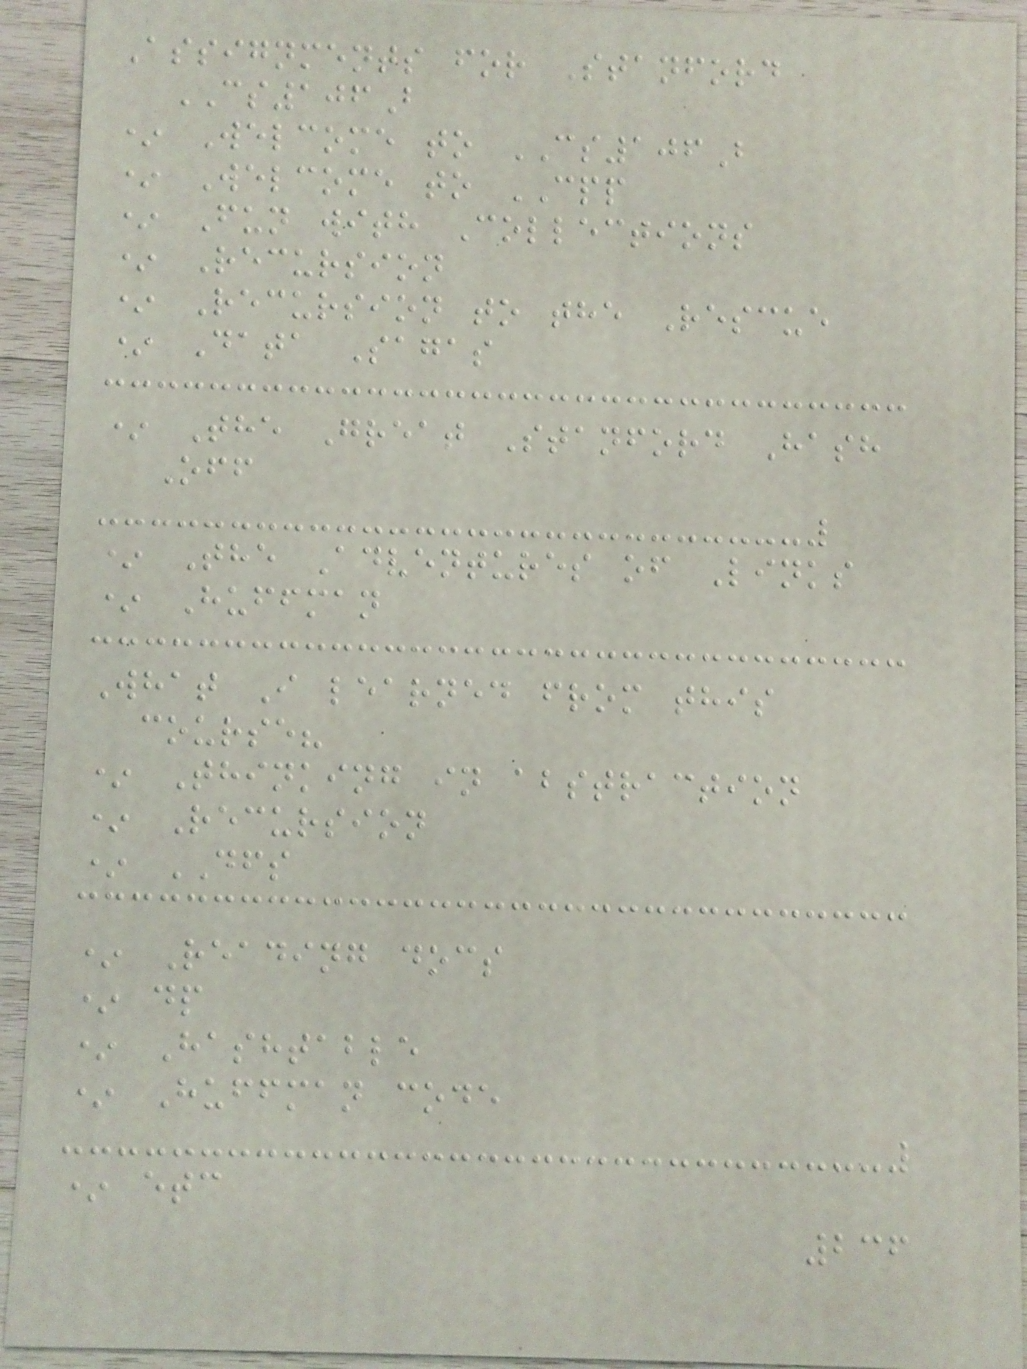Assignments for Stanford
CS106B
* Welcome to CS106B
* Welcome to CPP
* Fun with Collections
* Recursion
* Recursion to the Rescue
* Data Sagas
* The Great Stanford Hash
Off
* The Adventures of Links
* Huffman
What I learned from this
course?
* Thinking in abstraction
* Recursion
* DFS
* Reading docs
* dp
* Hashtable
* Huffman code
* etc
236
